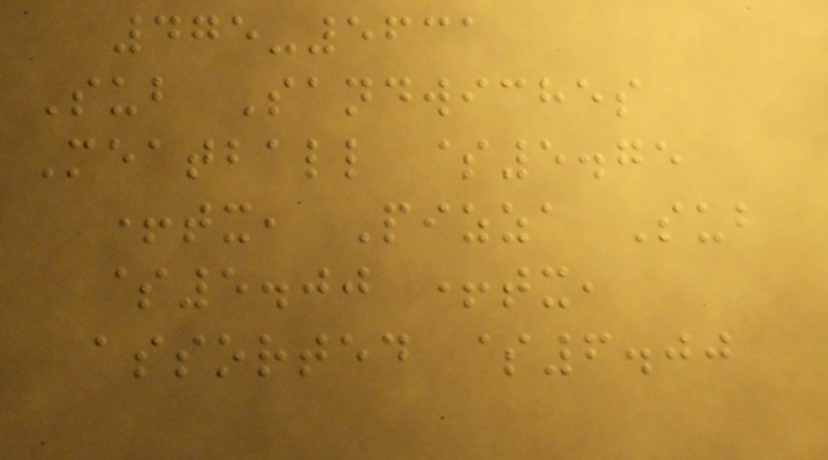475-5631
Sub Sandwiches
Meatball $5.75
+tx, Pizza Sub
$5.00 +tx,
assorted $6.00
